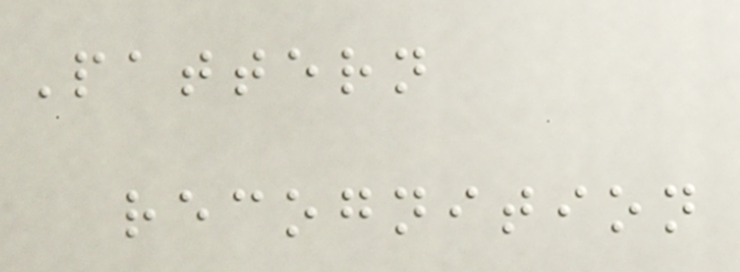Pattern
recognition
